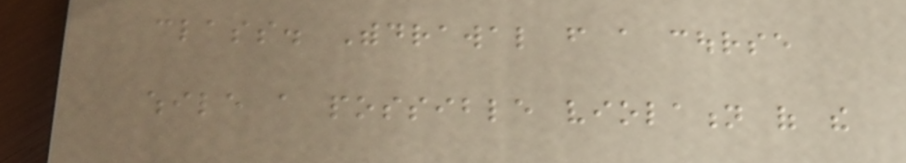class. Withdrawal from a course
while a possible violation of the
